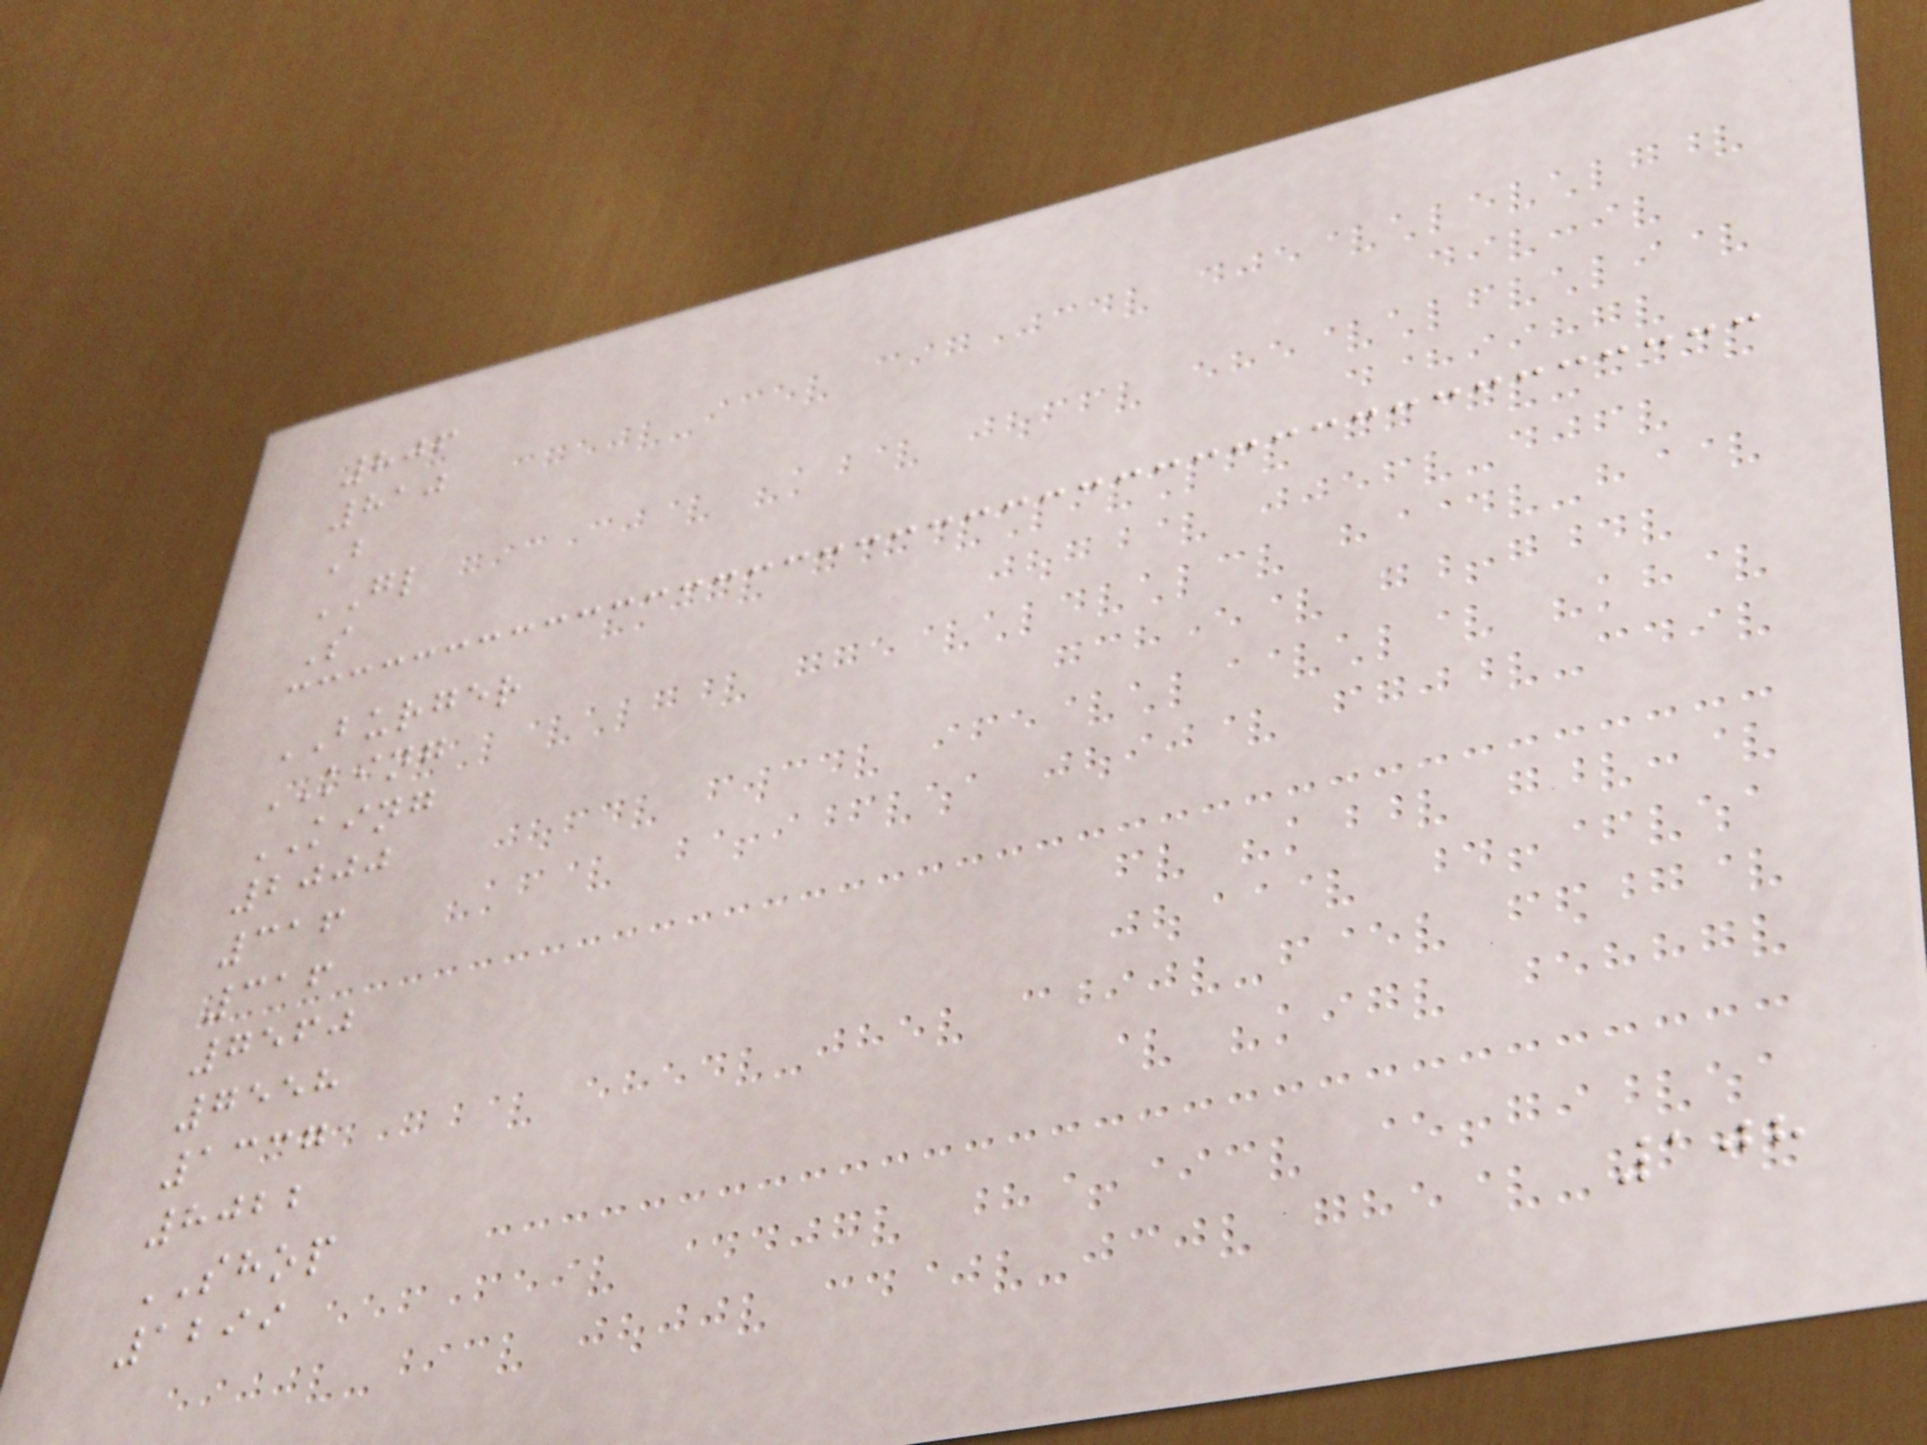806
810
B
GL
S
BURGER
KING
KING
2000
316
316
7560
7558
1337
8022
SHOP
1299
108
